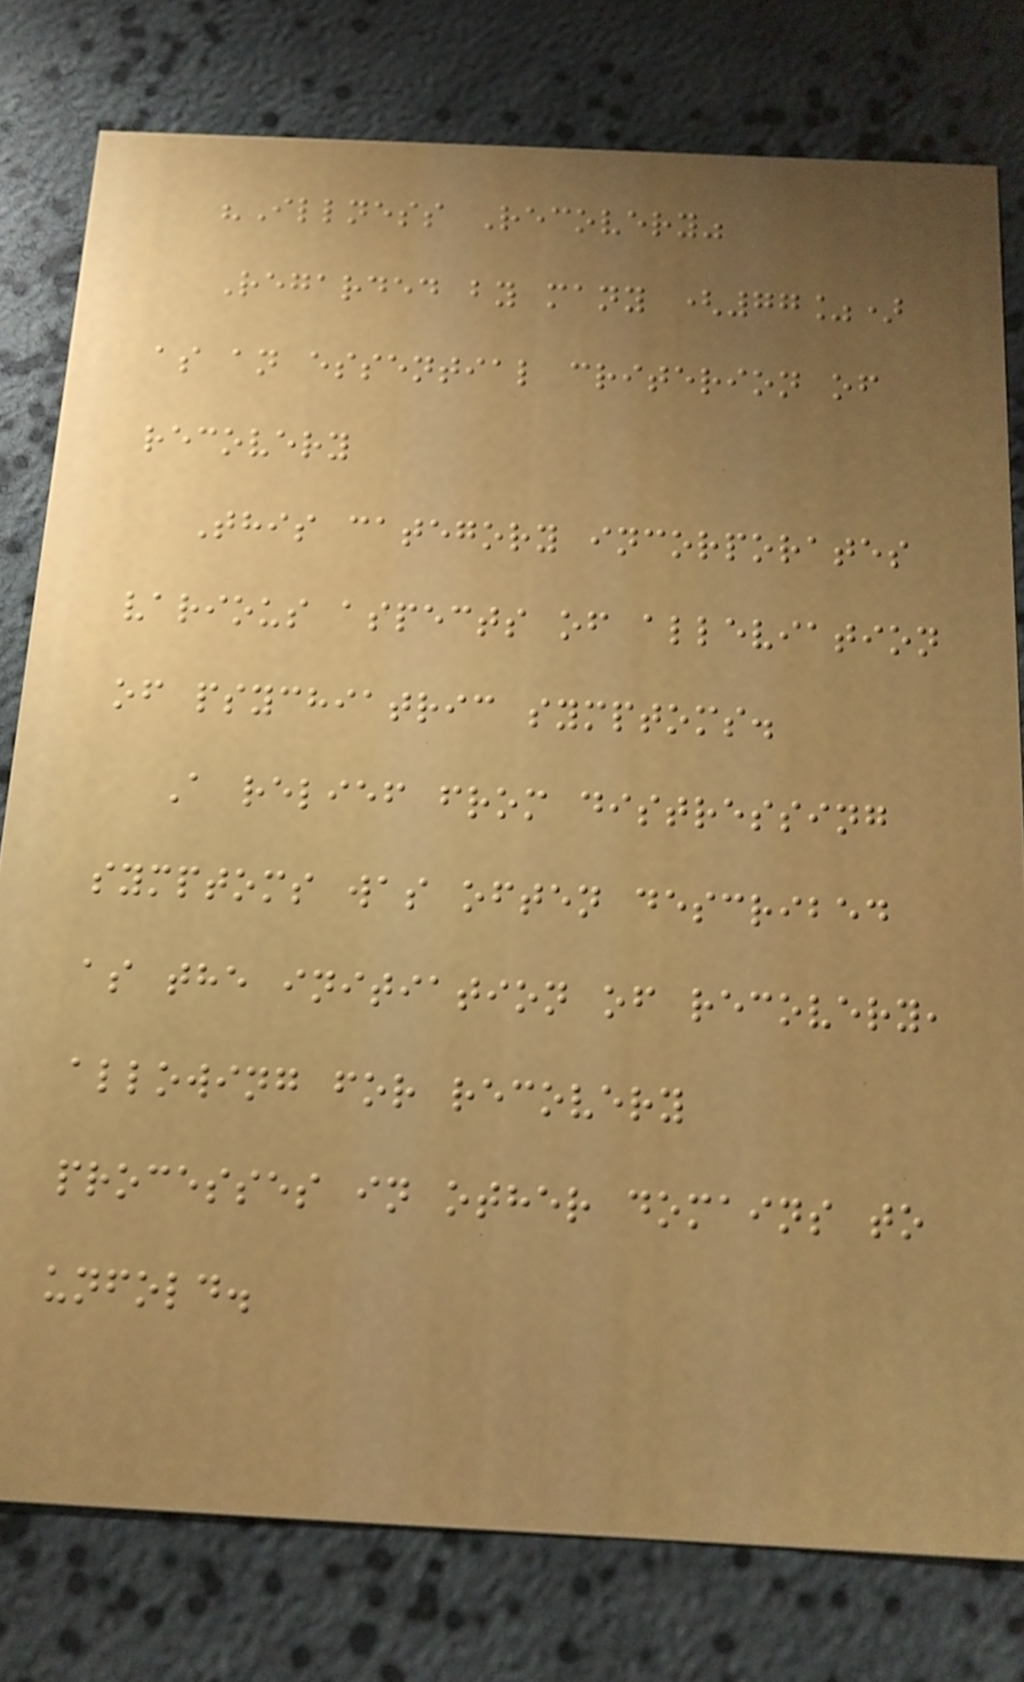"Illness Recovery"
Regarded by many (77%)
as an essential criterion of
recovery
This category incorporates
various aspects of alleviation
of psychiatric symptoms.
A relief from distressing
symptoms was often described
as the initiation of recovery,
allowing for recovery
processes in other domains to
unfold.
